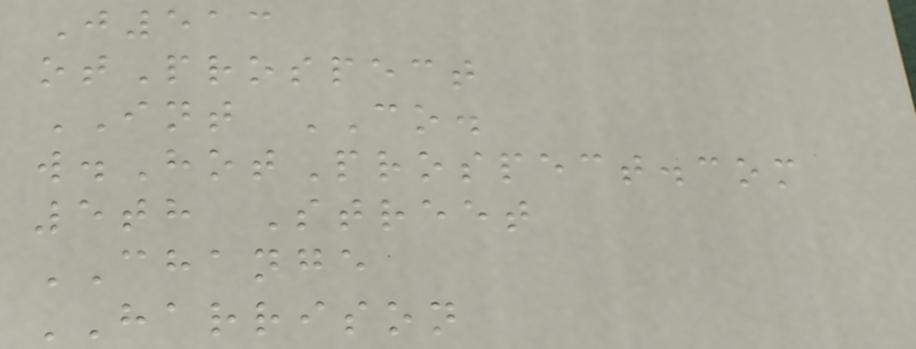J513
otProspect
INT CO.
w.HotProspect.com
5th Street
CHANGE
HARRISON
